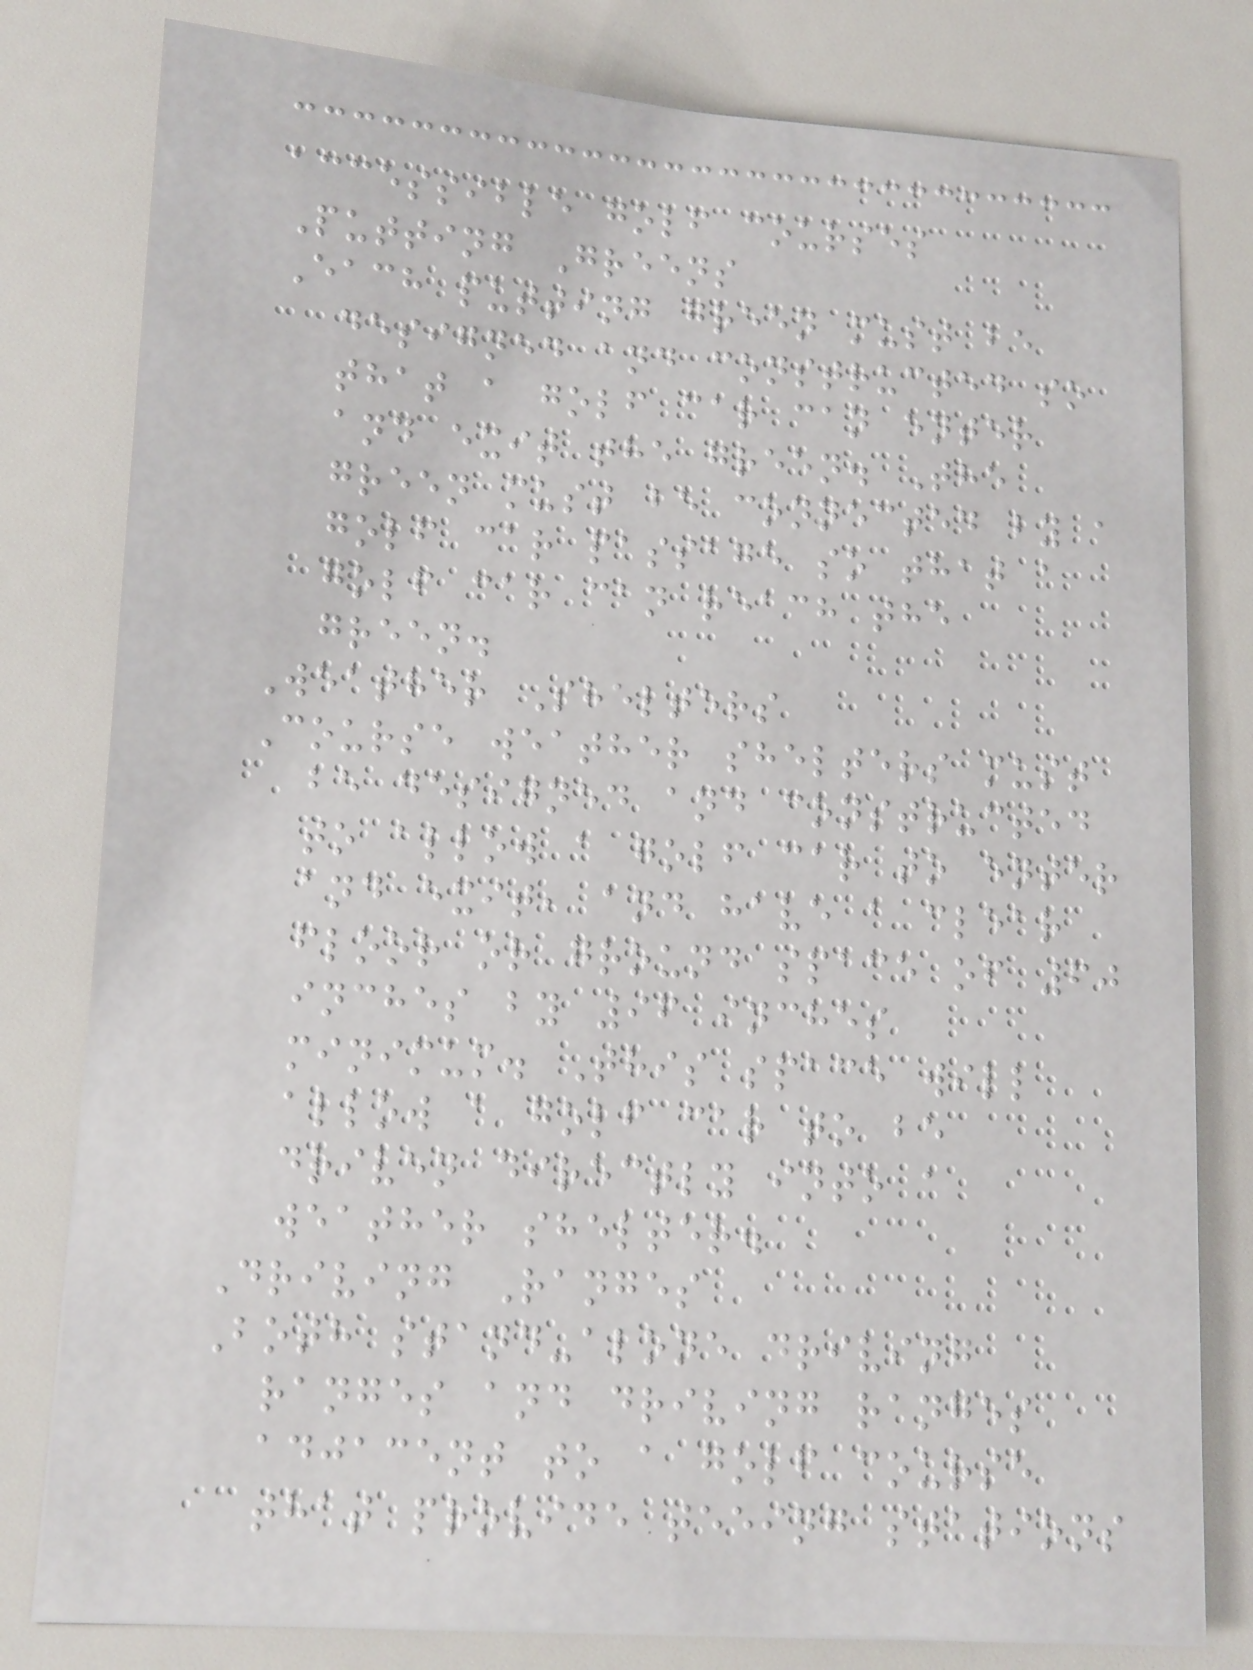accessible golf courses
Putting Greens
Each putting green must be
designed and constructed so
that a golf car can enter
and exit the green. The
green must be connected by a
golf car passage so that a
golf car can reach the
green.
Weather Shelters
Course weather shelters must
be designed and constructed
to allow a golf car to enter
and exit, and have a clear
floor or ground space of 60
inches by 96 inches
minimum. This space will
allow a golf car to be
driven directly into a
weather shelter.
Driving Ranges
Both stand-alone driving
ranges and driving ranges
adjacent to a golf course
that provide teeing stations
